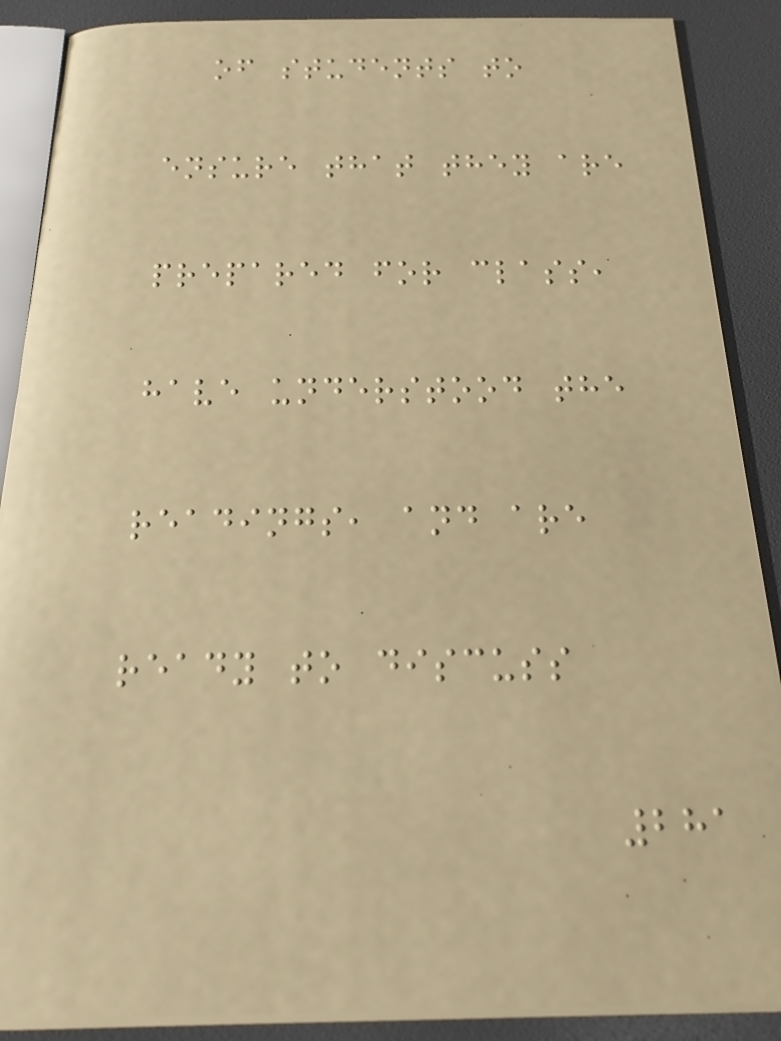of students to
ensure that they are
prepared for class,
have understood the
readings, and are
ready to discuss
281
